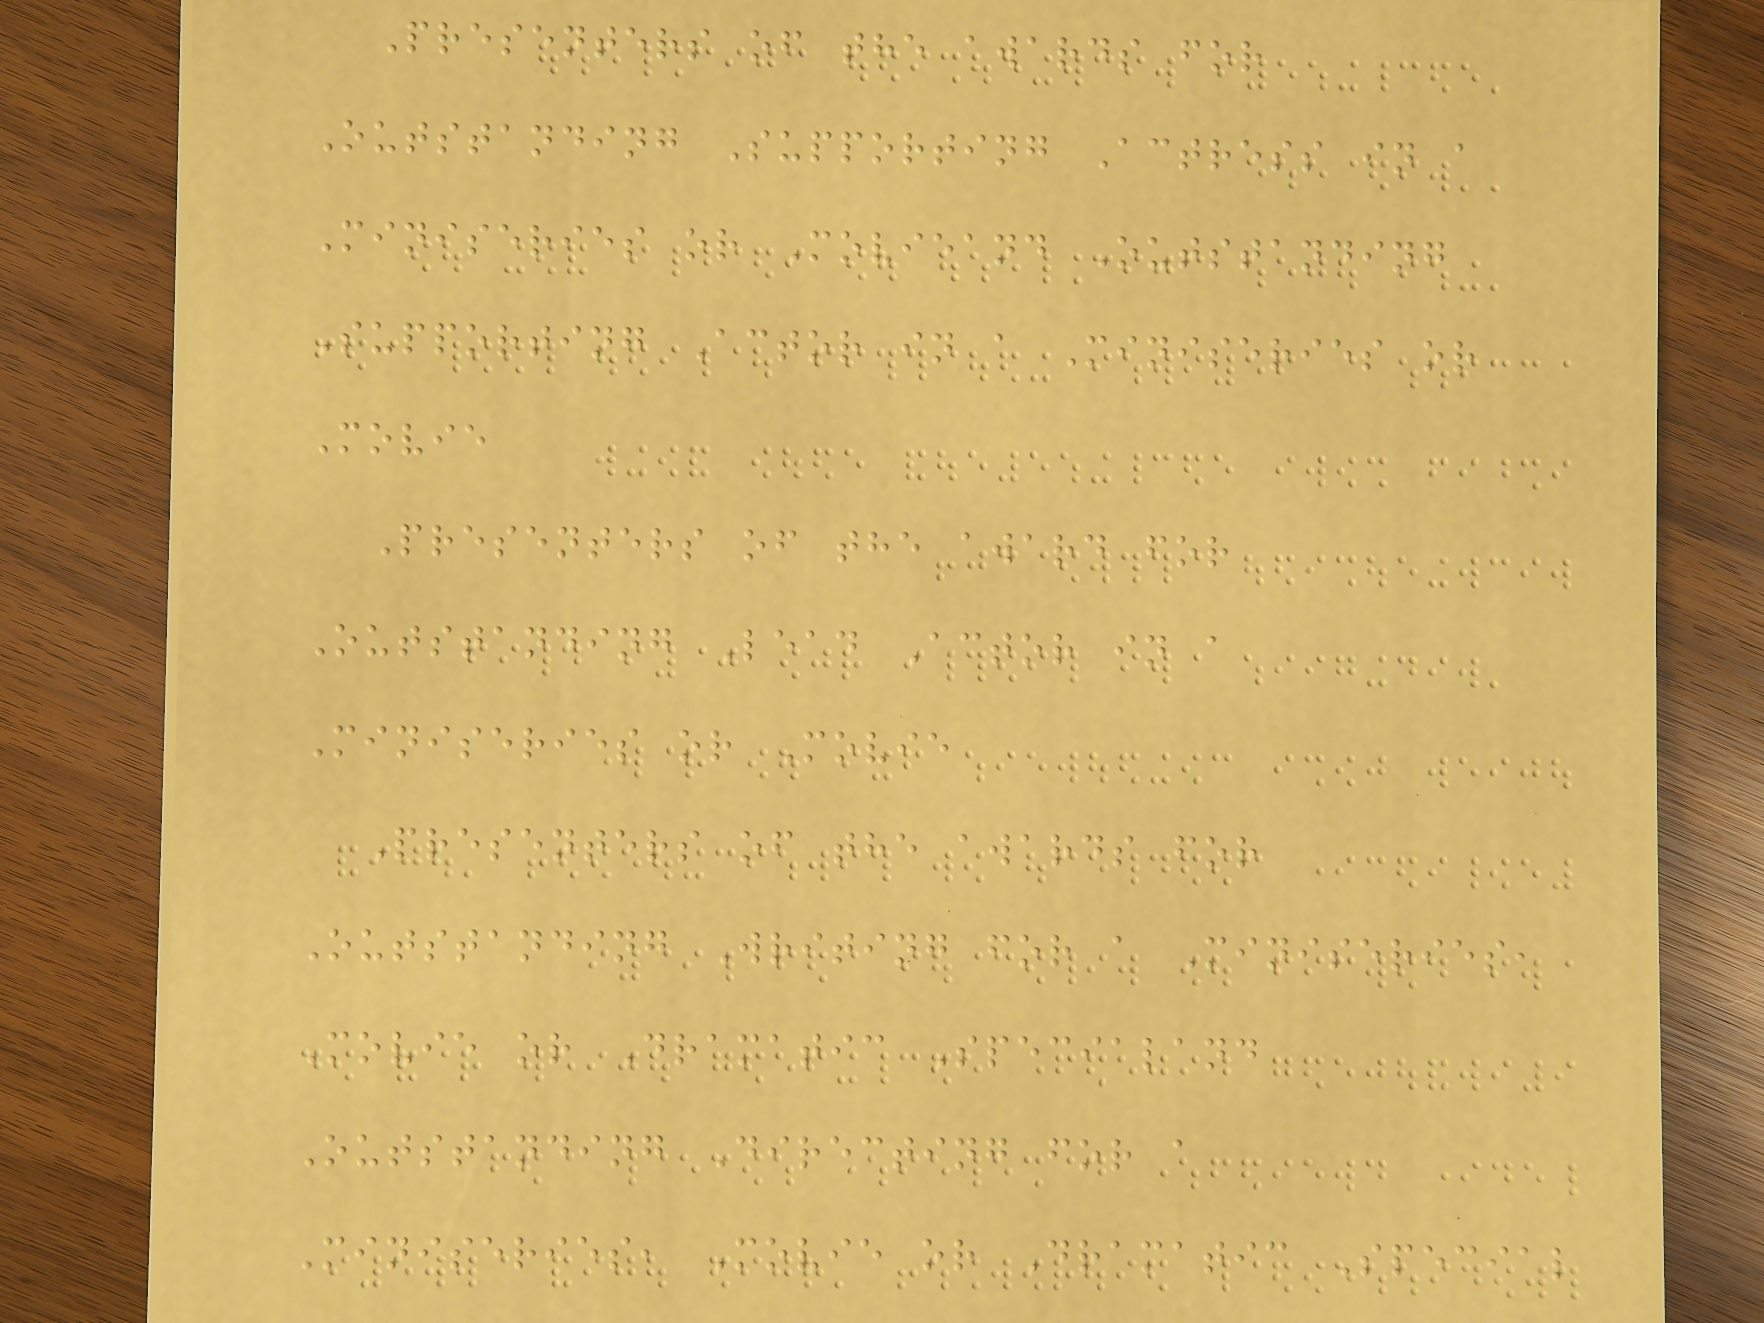Presenters of the awards for
Outstanding Supporting Actress in a
Miniseries or Movieand Outstanding
Supporting Actor in a Miniseries or
Movie
Presenters of the award for
Outstanding Lead Actor in a
Miniseries or Movie
Presenters of the awards for
Outstanding Writing for a Miniseries,
Movie or Dramatic Specialand
Outstanding Directing for a
Miniseries, Movie or Dramatic Special
